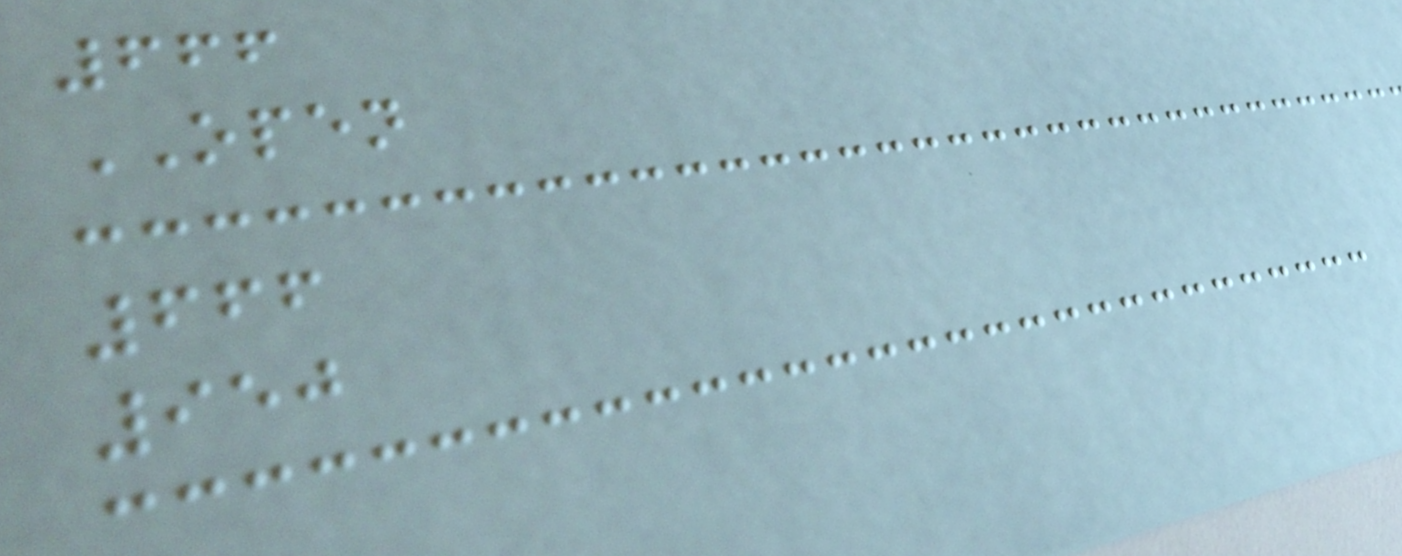666
OPEN
666
950
